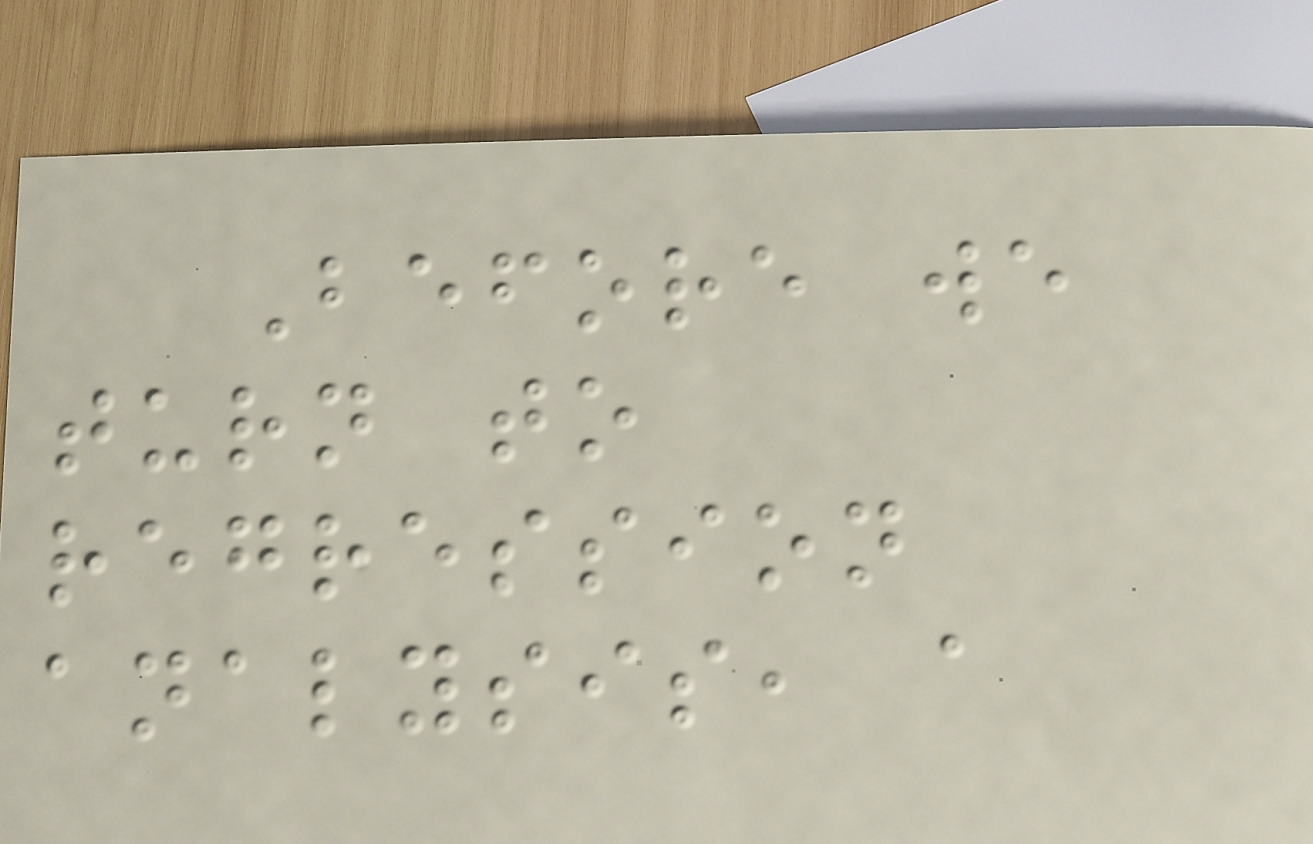Before we
turn to
regression
analysis, a
